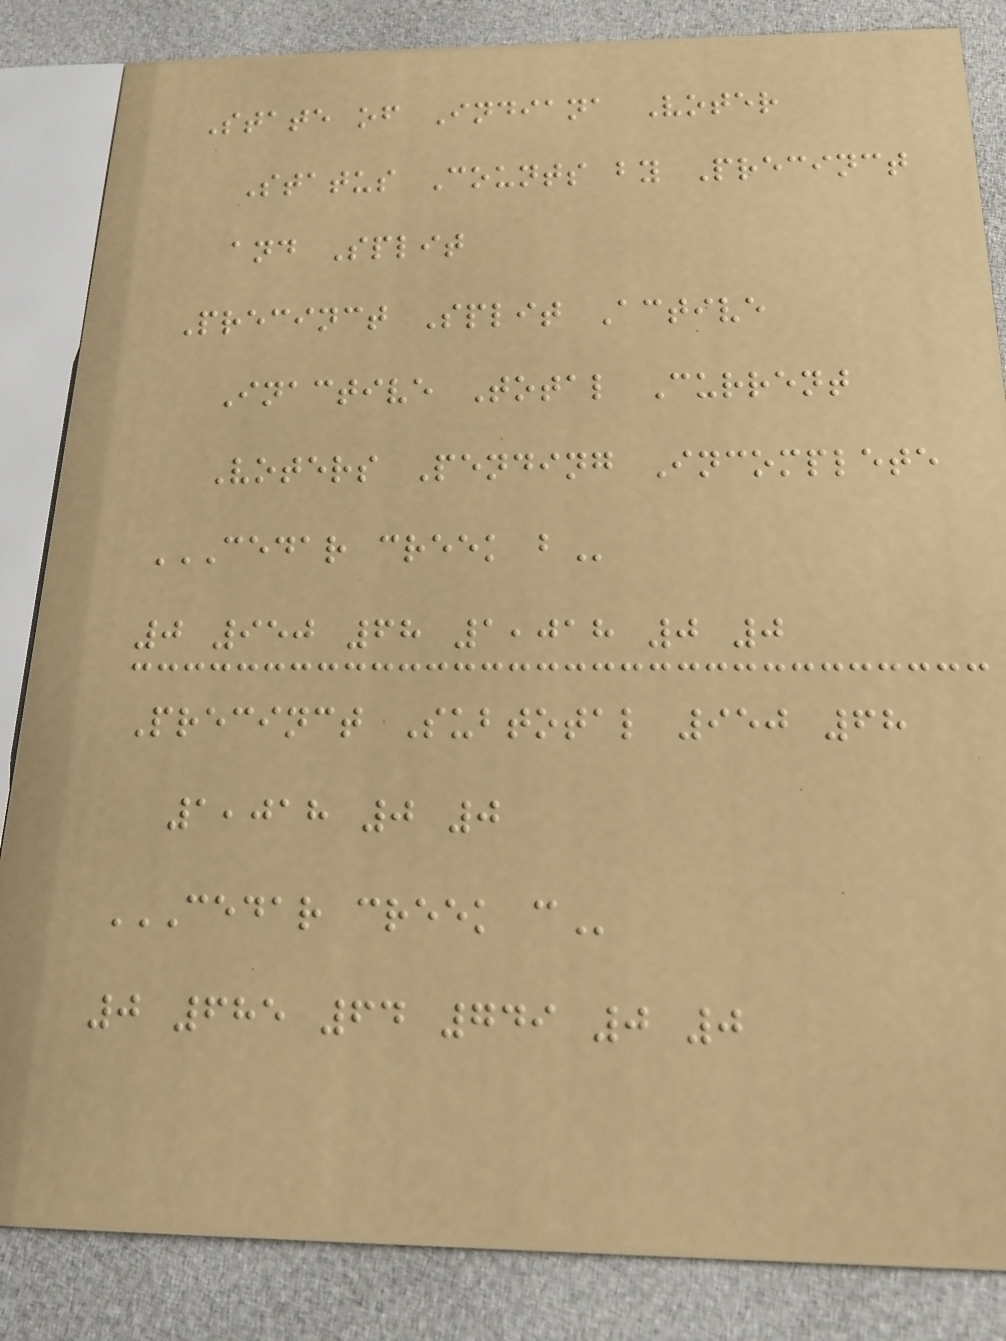State of Indiana Voter
Status Counts by Precinct
and Split
Precinct Split Active
Inactive Total Current
Voters Pending Incomplete
CEDAR CREEK B
0 950 68 1,018 0 0
Precinct Subtotal 950 68
1,018 0 0
CEDAR CREEK C
0 685 64 749 0 0
